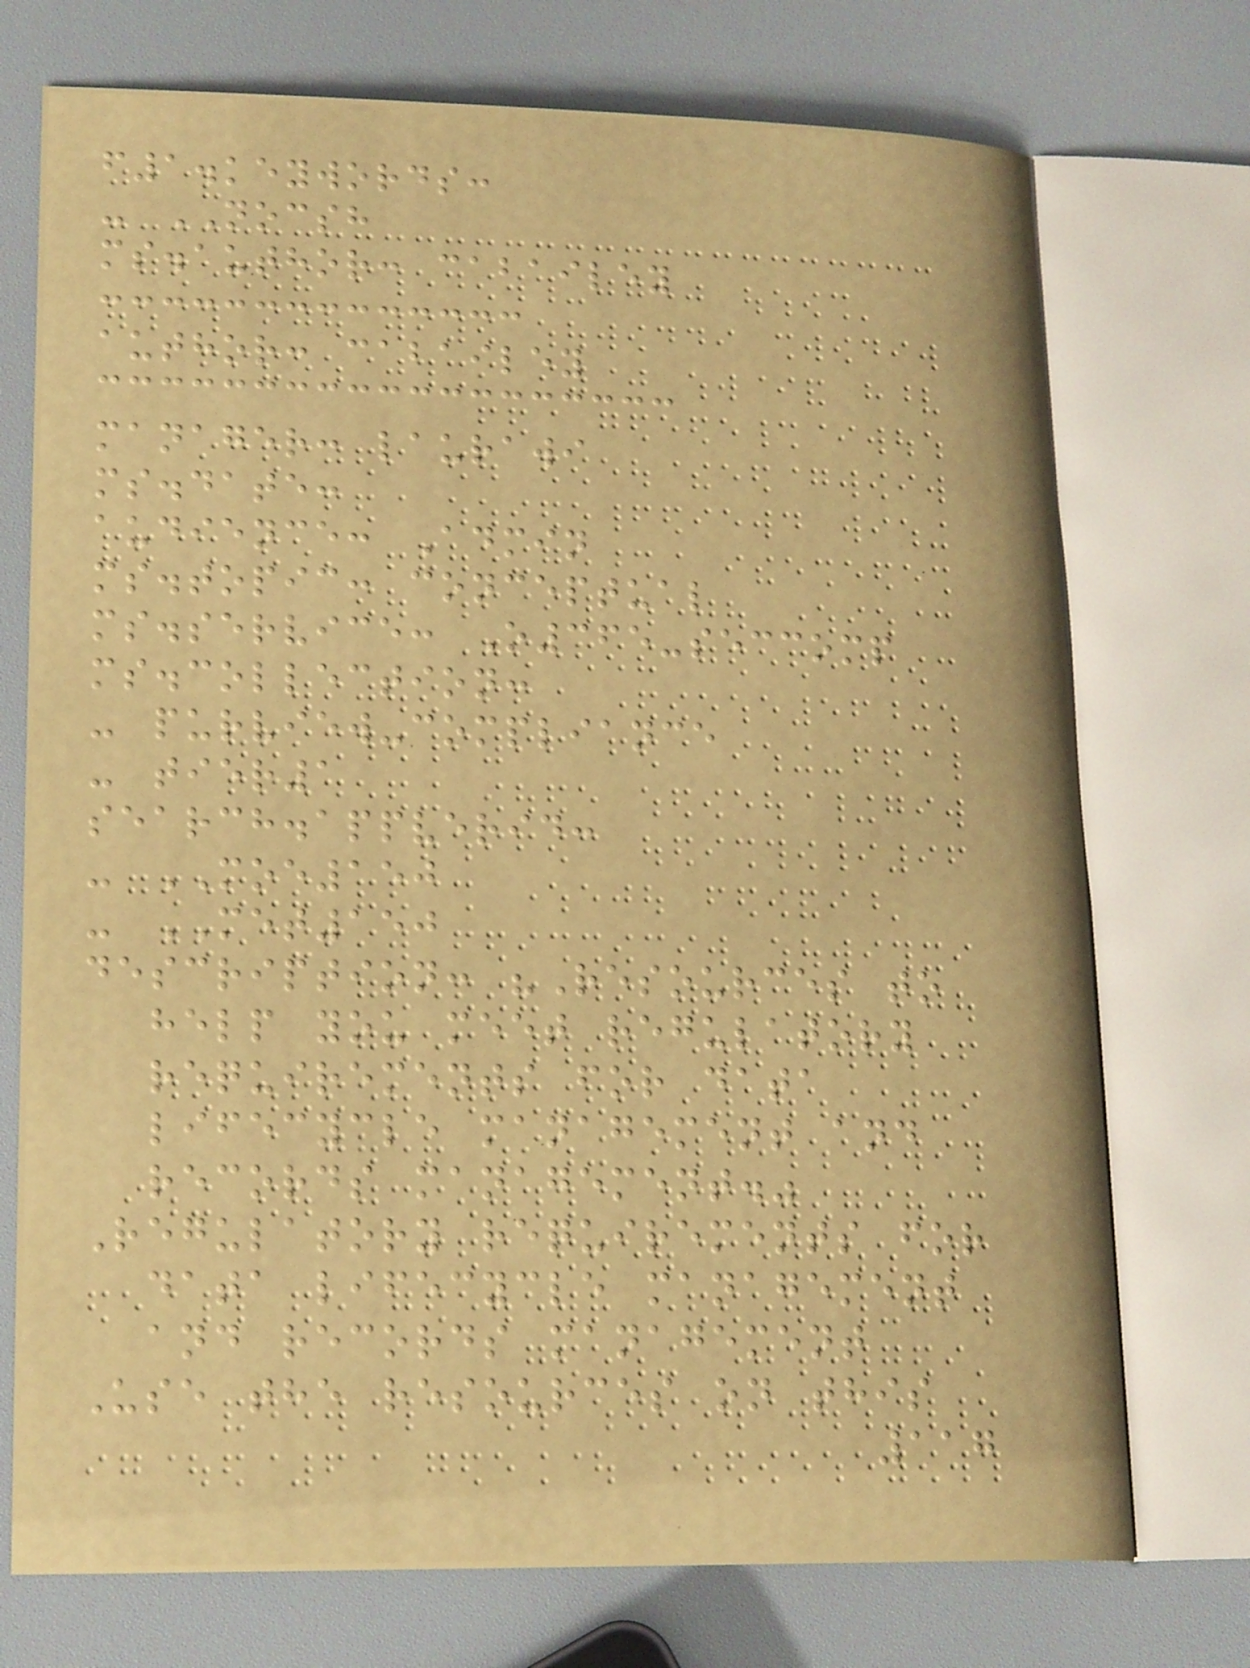f1.keywords:
- NOCSH
ms.author: cabailey
author: cabailey
manager: laurawi
ms.date:
audience: Admin
ms.topic: conceptual
ms.service: O365-seccomp
ms.collection:
- purview-compliance
- tier1
search.appverid:
- MOE150
- MET150
description: "Resources to
help you meet regulatory
requirements for data
lifecycle management and
records management."
Regulatory requirements for
data lifecycle management
and records management
Use the resources on this
117
